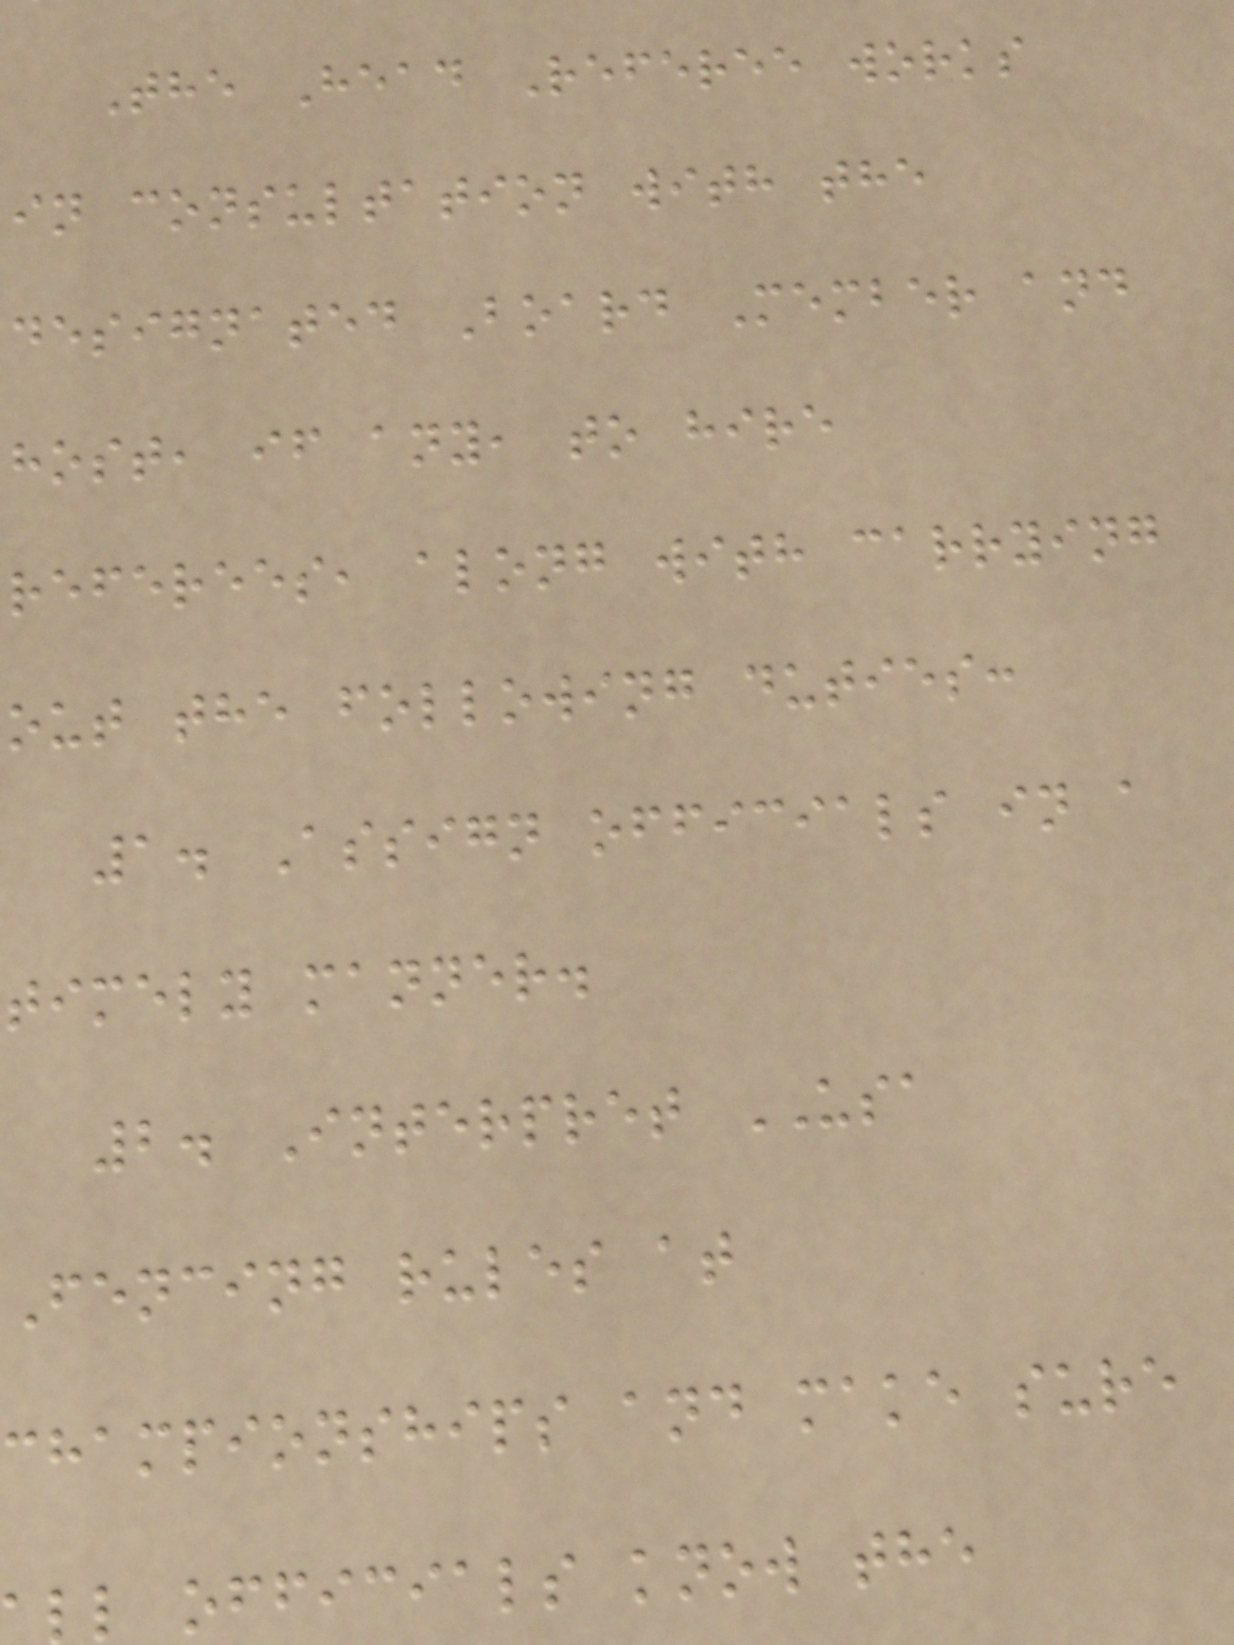The Head Referee works
in consultation with the
designated Board Member and
host, if any, to hire
referees, along with carrying
out the following duties:
1. Assign officials in a
timely manner.
2. Interpret USA
Fencing rules at
championships and make sure
ll officials know the
